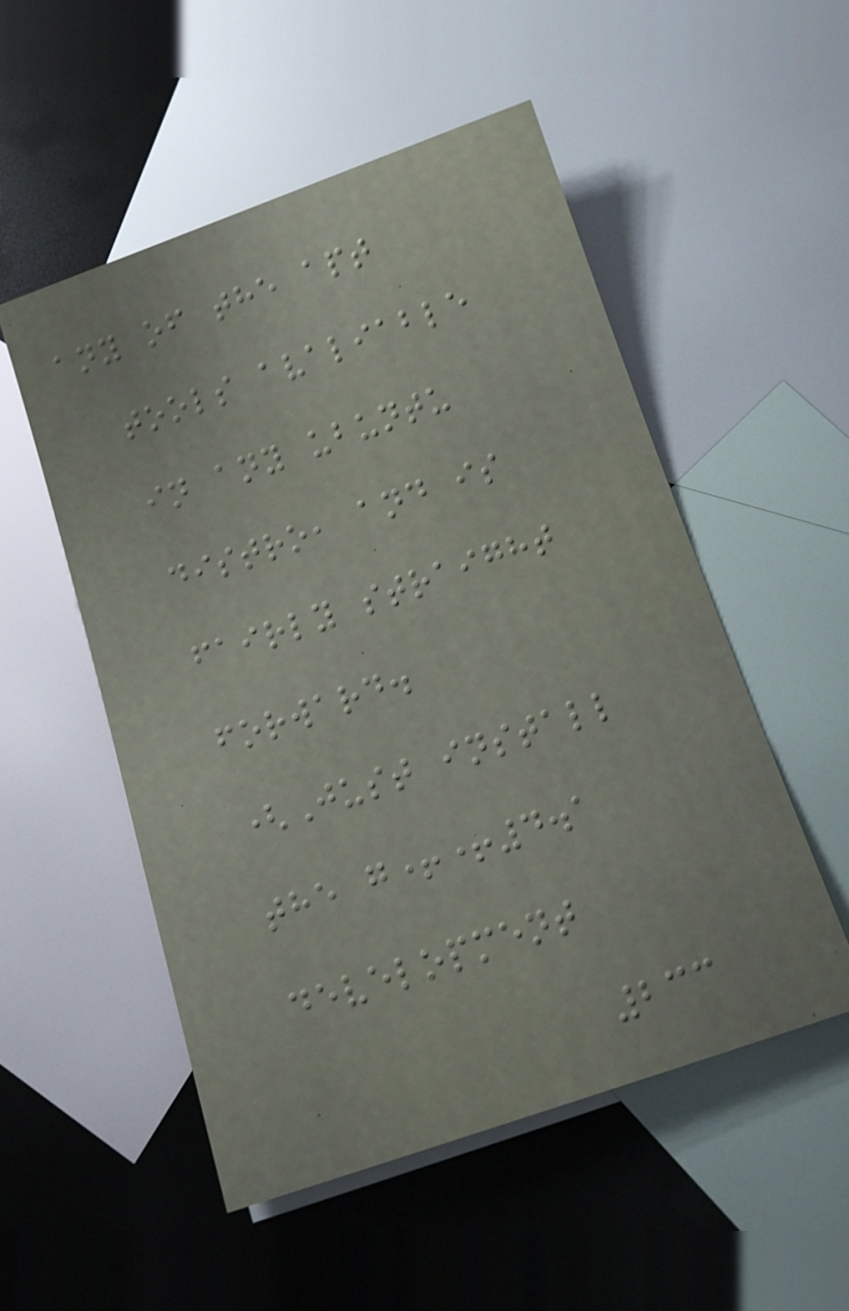any of the apt
tools avaliable
in any ubuntu
distro, and is
fairly straight
forward.
(Just install
the g++4.1
development
233
